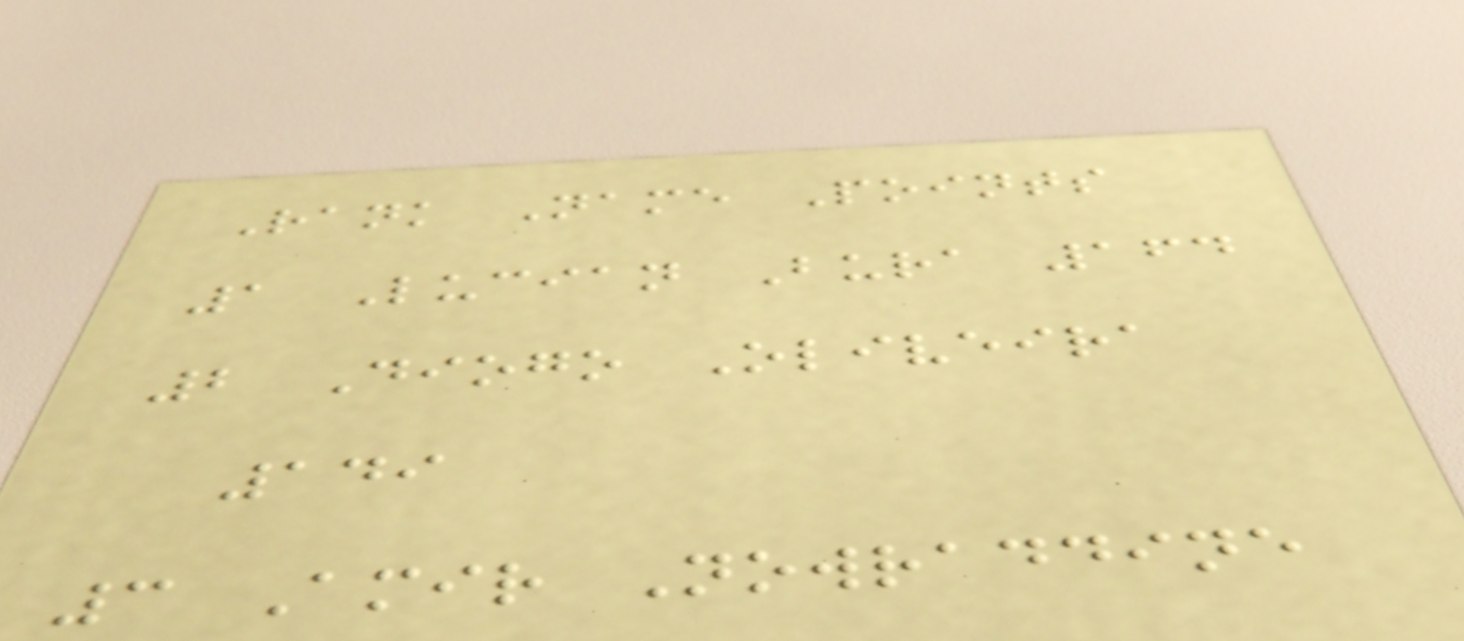Rank Name Points
1 Lucian Bura 164
2 Diogo Oliveira
149
3 Amir Nowraddine
